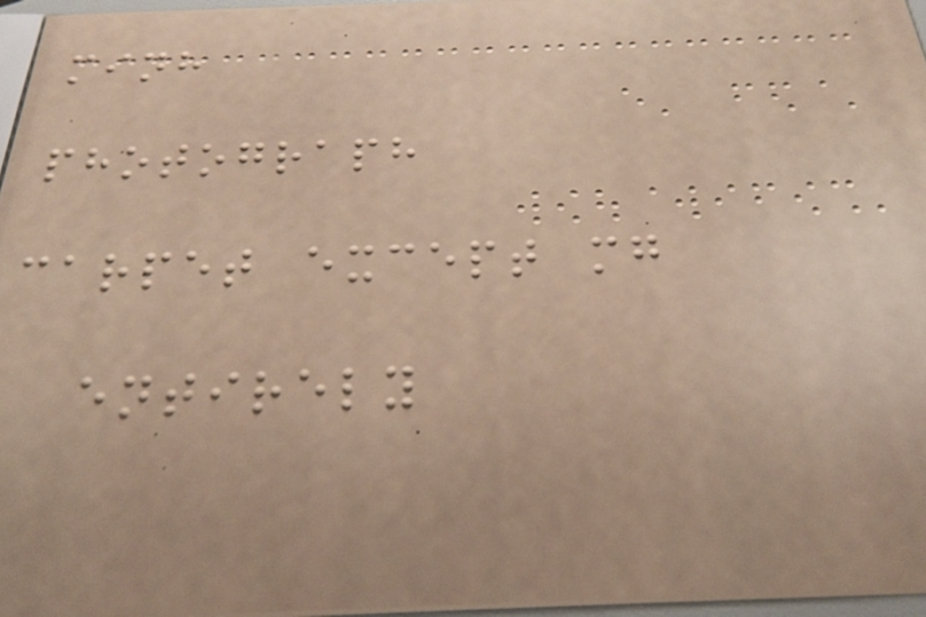minh
photograph
carpet except mg
entirely
